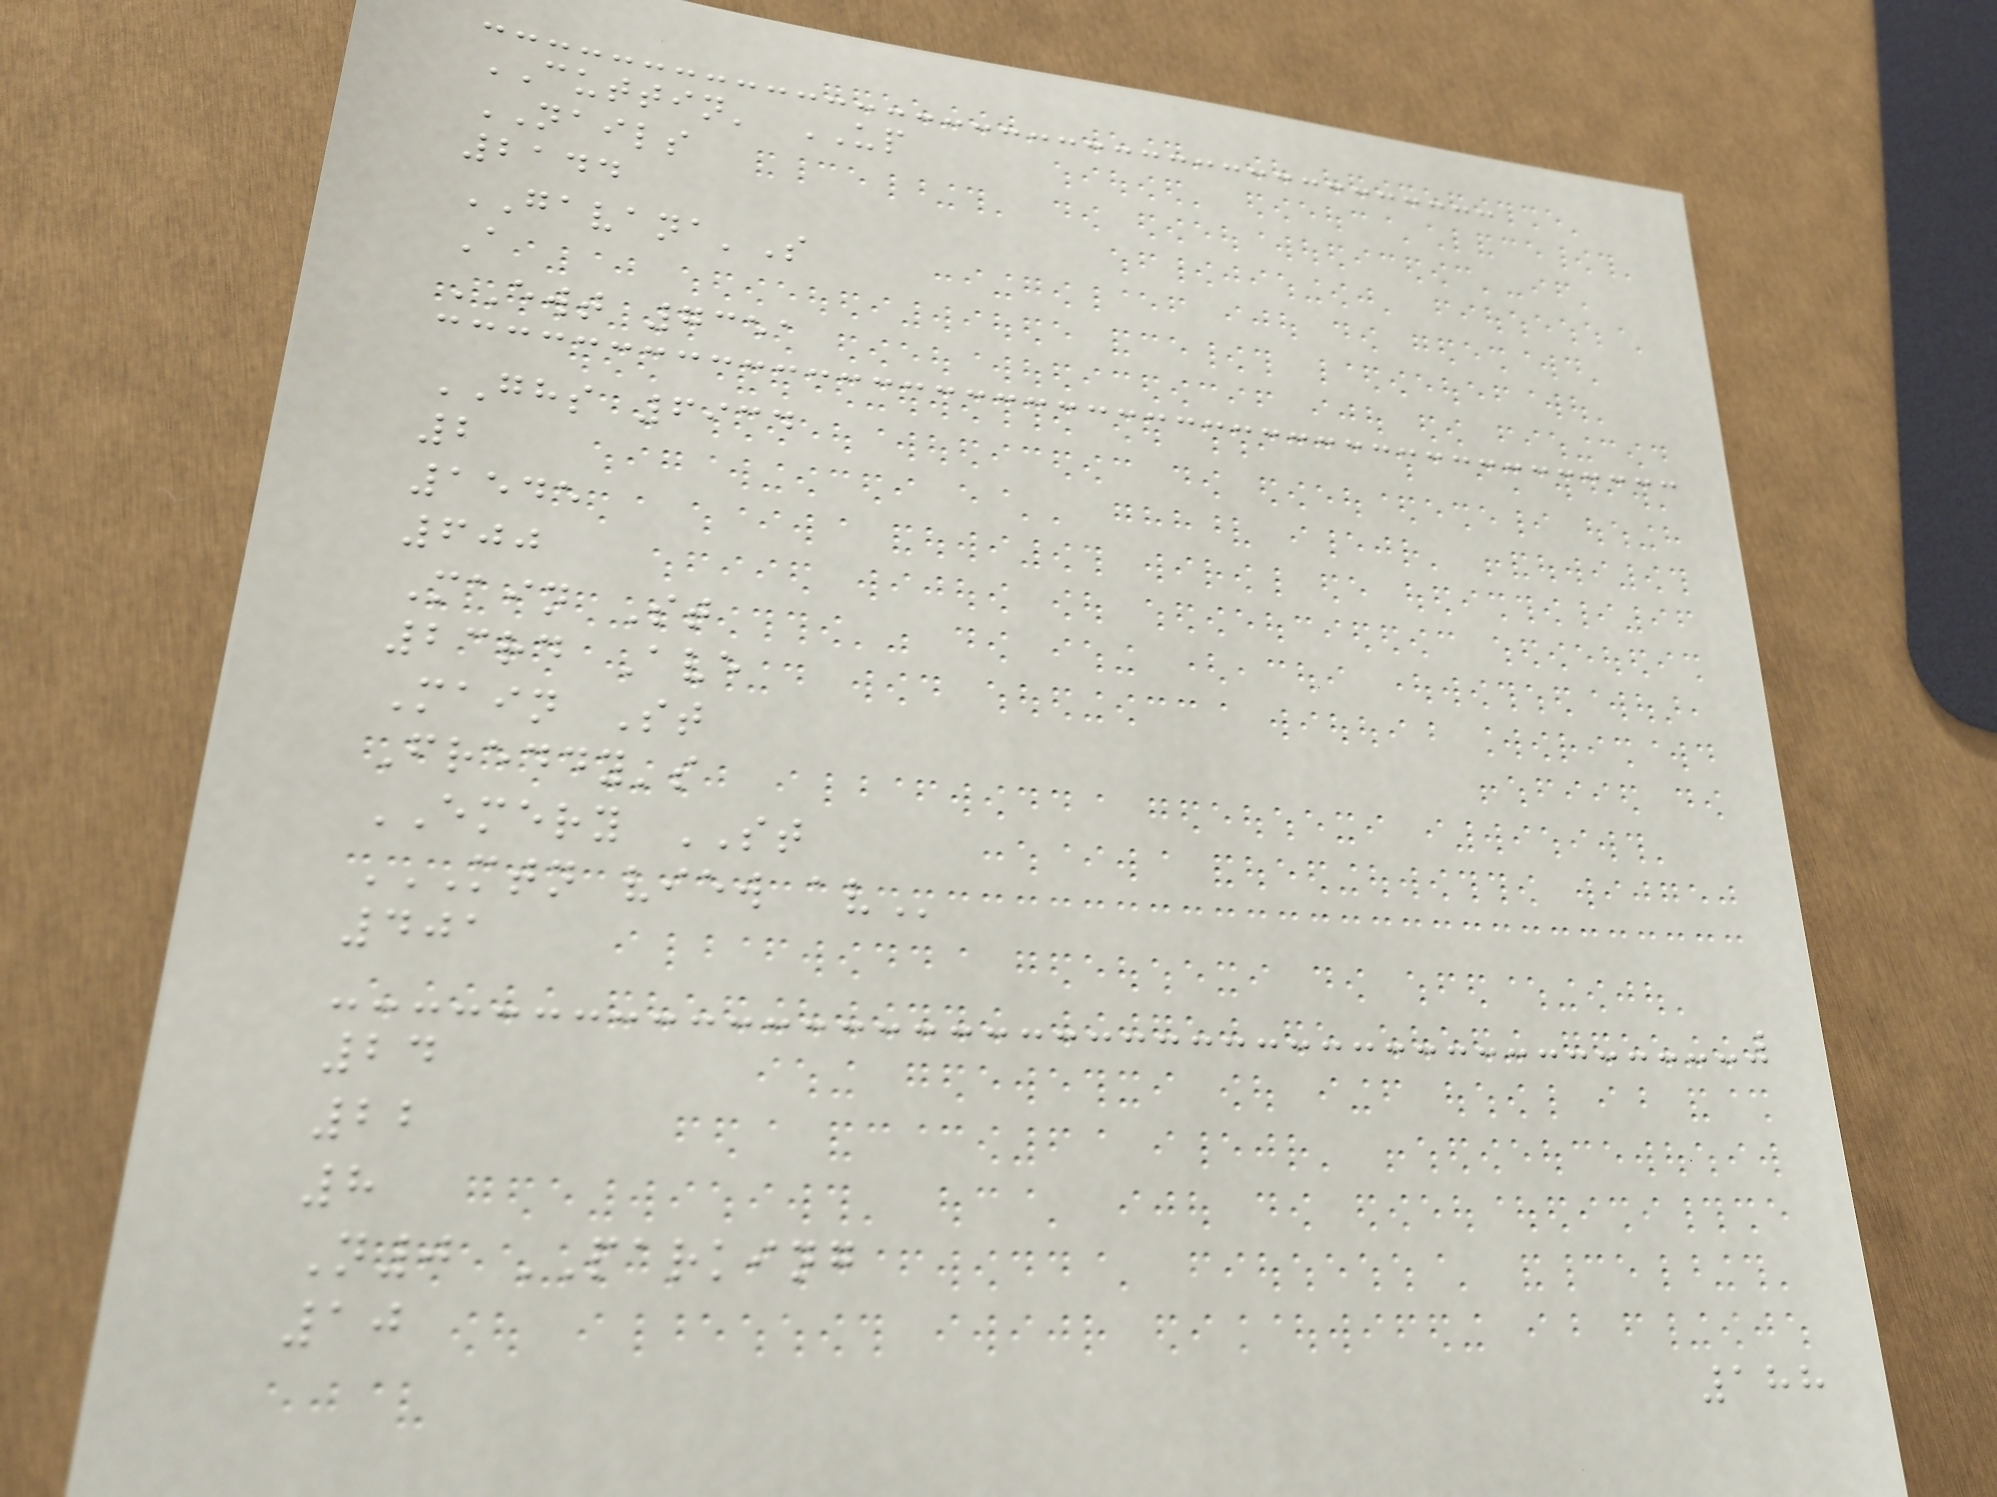CUTTIN' UP
NAILS
2144
GAVANA'S
A
EWT 7351
GHS 6934
2
1545
600
Main St
23rd Ave
Main St
Freddy's
EMERY ST
MTN VIEW AV
401
24
22
8
N0 PARKING
10
188
